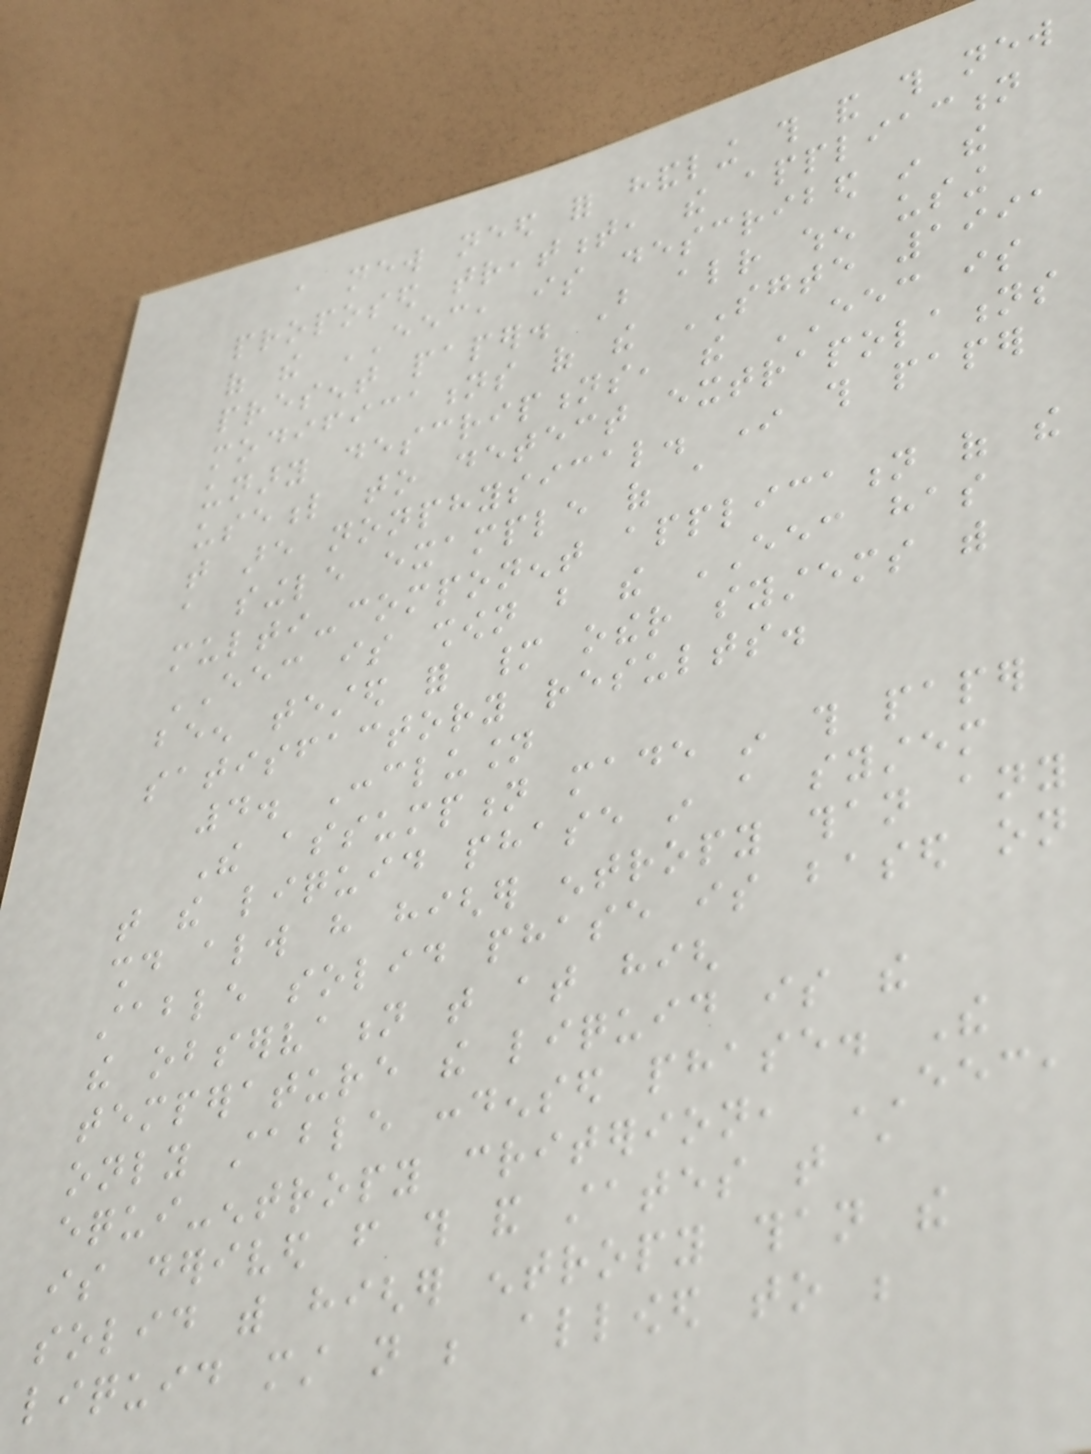a new need for handling this and this new
proposed treatment, the appliaction
of the EEC, is described in the
present paper. But already when using
modifications of the SGTE 1991
unary descriptions, the EEC is
useful to detect extrapolations
that are nonphysical. In this paper
a single example of a
multi-component application of the
EEC is shown but the EEC has
been tested for many other systems with
satisfactory results.
4. Conclusion
The assumption made in this paper
that the liquid phase in a system
should always have higher entropy than any
stable solid phase is based on
the observation that at high
temperature the liquid is the
only stable condensed phase. The
equi-entropy criterion, EEC,
is derived from this and states that a
solid with higher entropy than the
liquid must not be allowed to be
